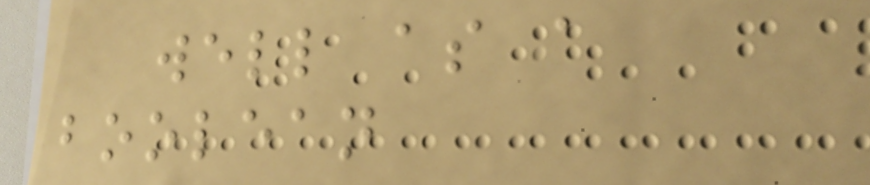well as a
boolean
